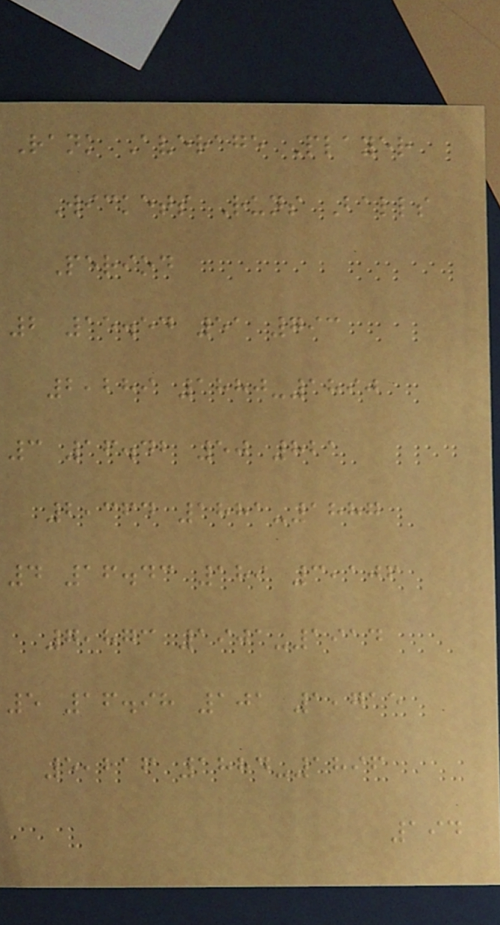Rank Average Player
Wickets Runs Balls
Period
2 15.54 51 793
2,289 1880-1890
3 16.42 50 821
2,364 1881-1887
4 16.43 189 3,106
7,873 1901-1914
5 16.98 101 1,715
5,216 1884-1896
194
